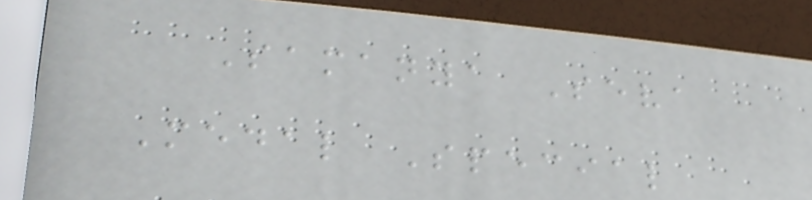Samanya Seva
Medal Special
